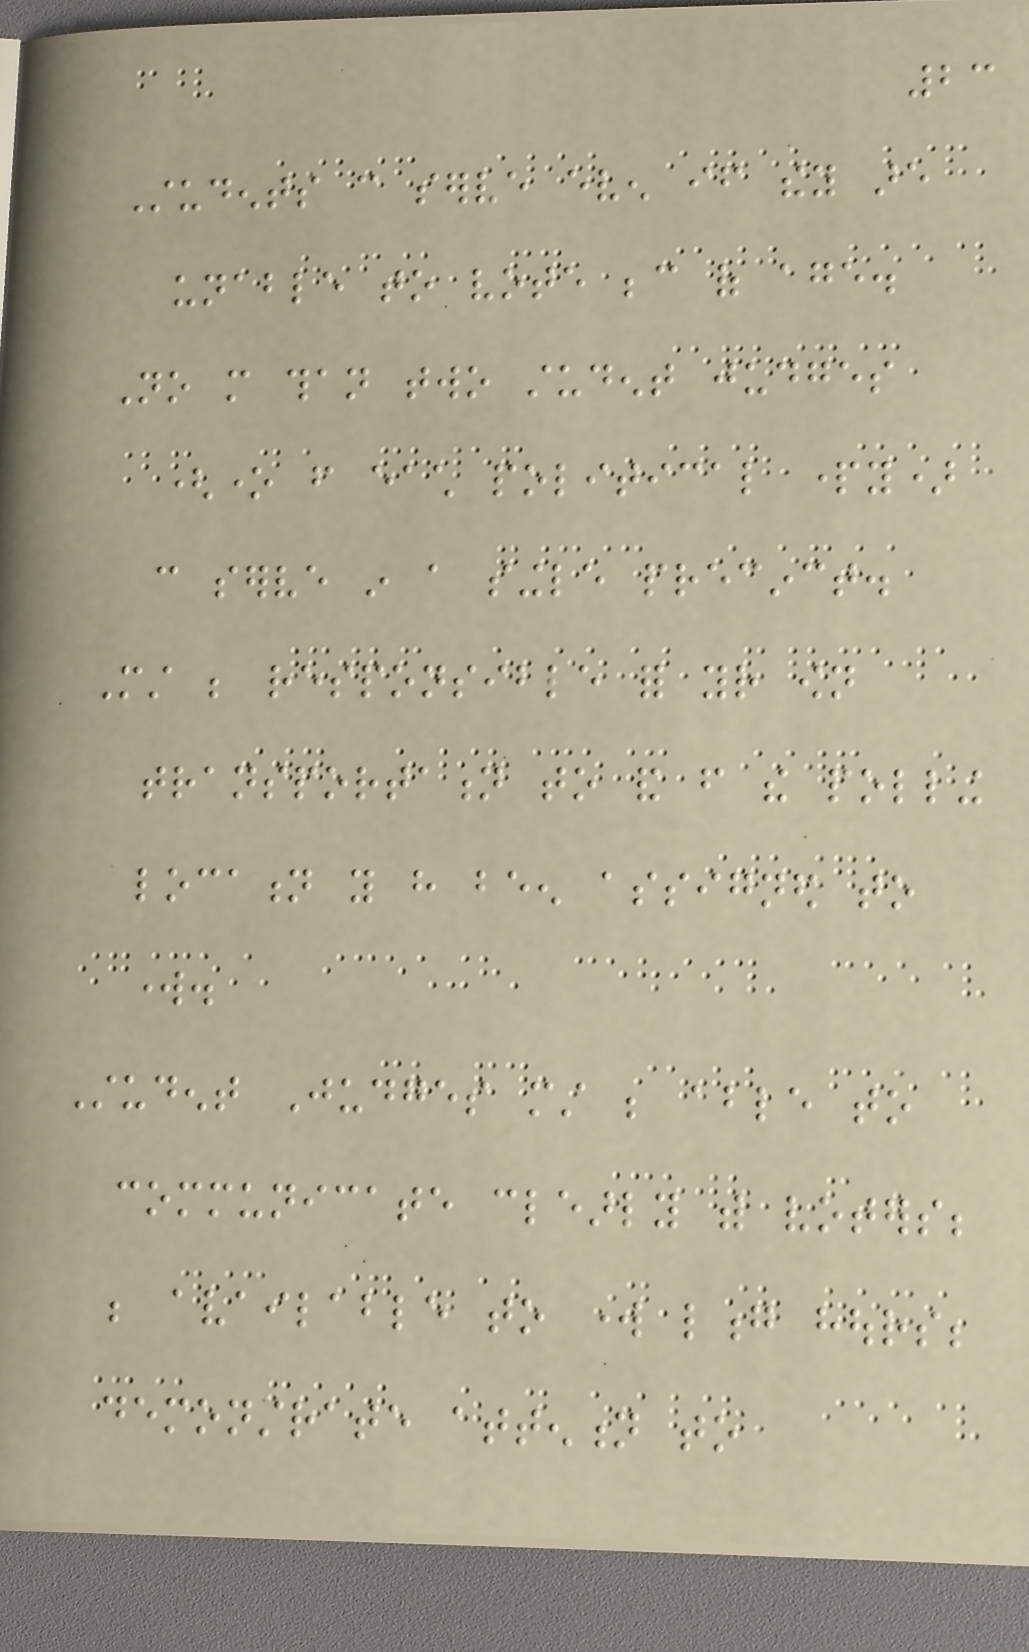23
Students can serve even if they are
unable to vote because of age.
No more than two student judges
(one from each political party)
can serve in a single precinct.
Must be responsible for your own
transportation to and from the polling
location you have been assigned to
work.
Student Judges must be able to
communicate clearly with voters;
be available to work long hours;
demonstrate attention to
